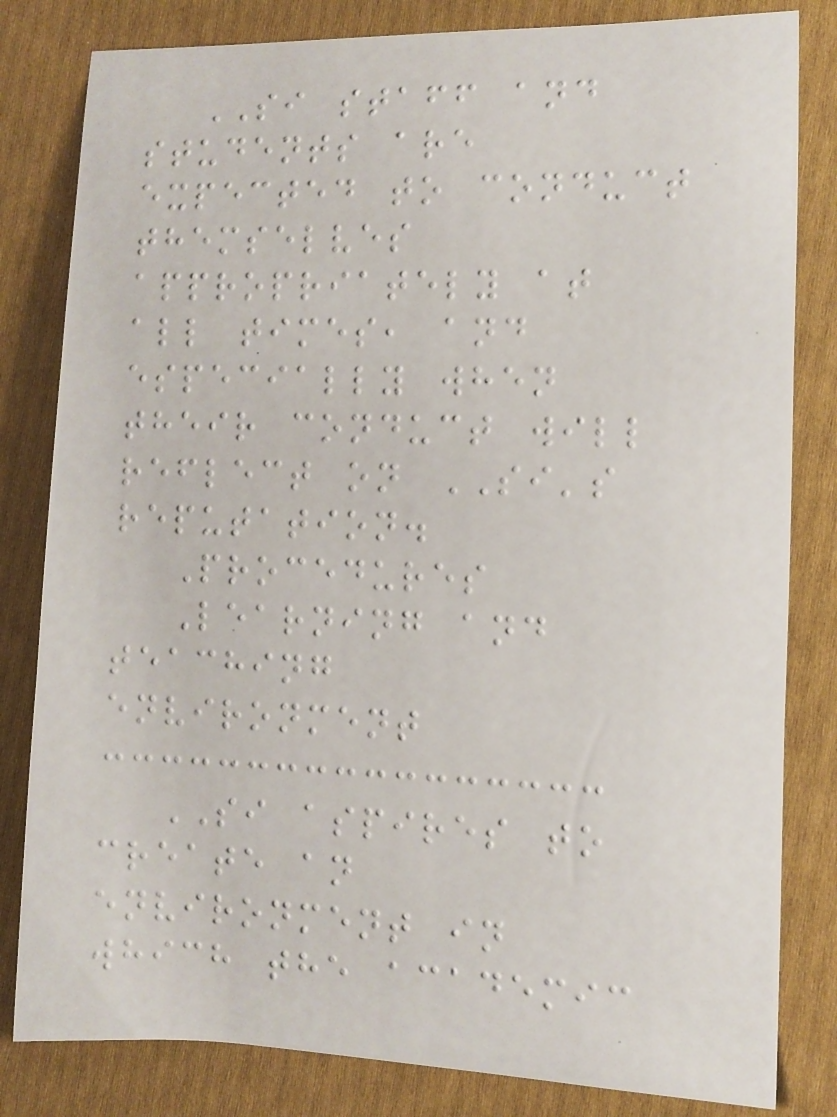SI staff and
students are
expected to conduct
themselves
appropriately at
all times, and
especially when
their conduct will
reflect on SI's
reputation.
Procedures
Learning and
teaching
environment
SI aspires to
create an
environment in
which the academic
